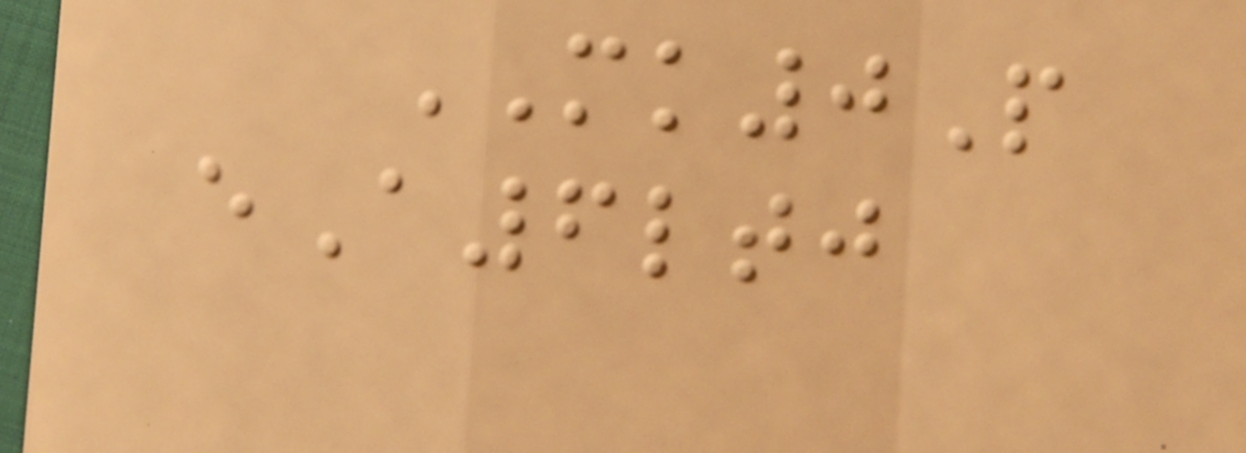MK0P
eA6ltj
